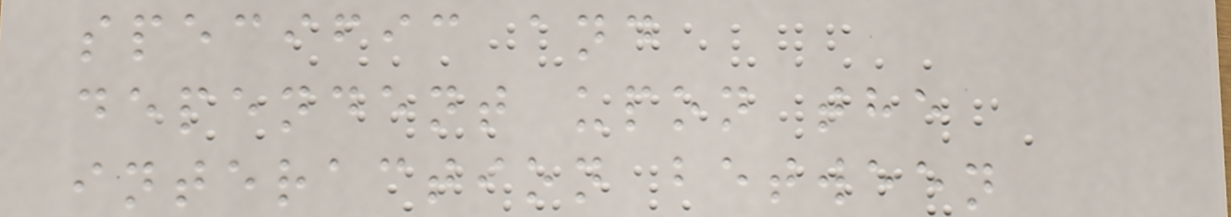specific and
dependent upon the
interaction between
